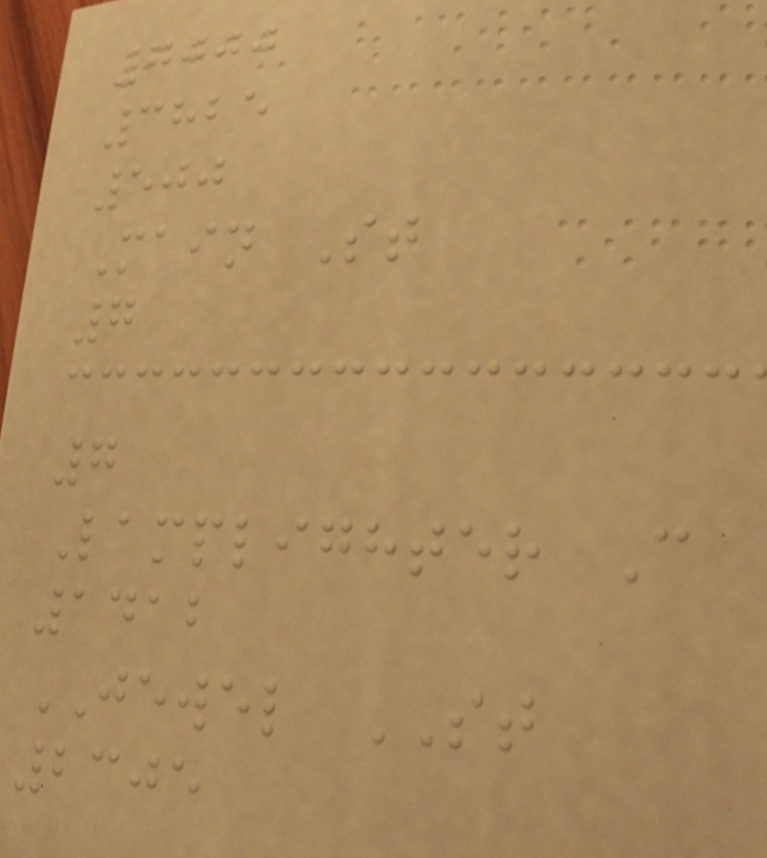7000
3825
500
Main St
7
7
Lamplighter C
1412
JEWEL ST
2305
